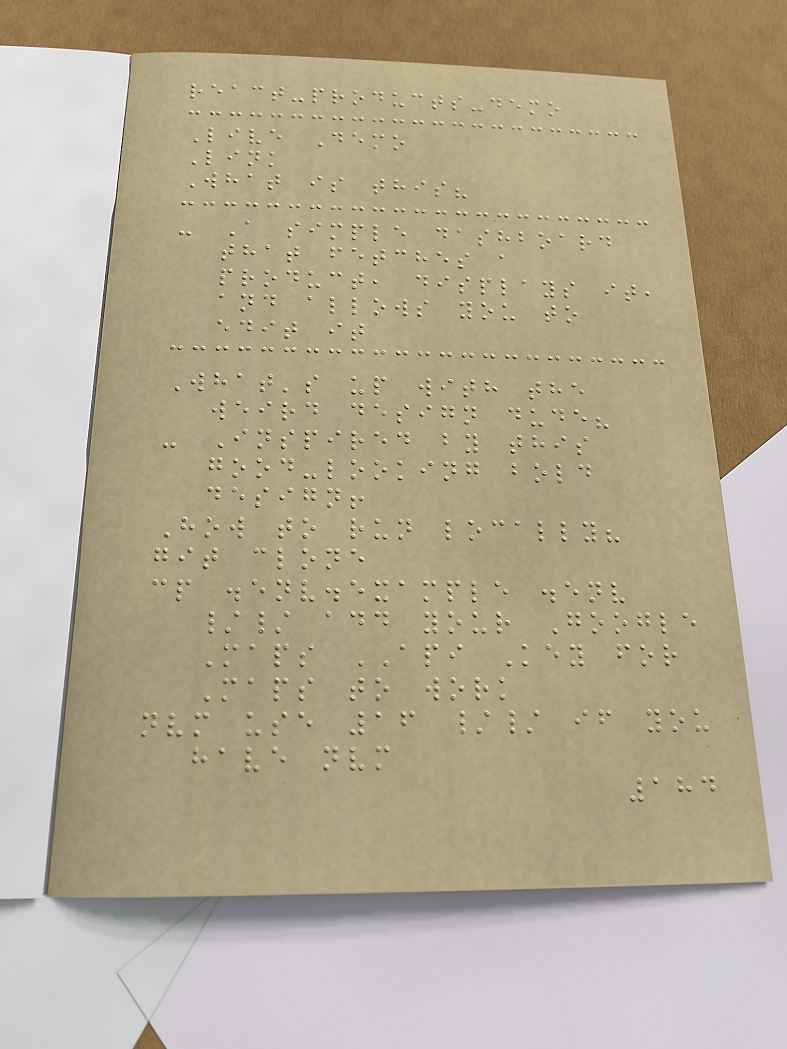react-products-demo
Live Demo
Link
What is this?
- A simple dashboard
that fetches a
product, displays it,
and allows you to
edit it
What's up with the
weird design dude?
- Inspired by this
good-looking bold
design!
How to run locally?
git clone
cp .env.example .env
// add your Google
Maps API Key for
Maps to work
nvm use 16 // if you
have nvm
184
